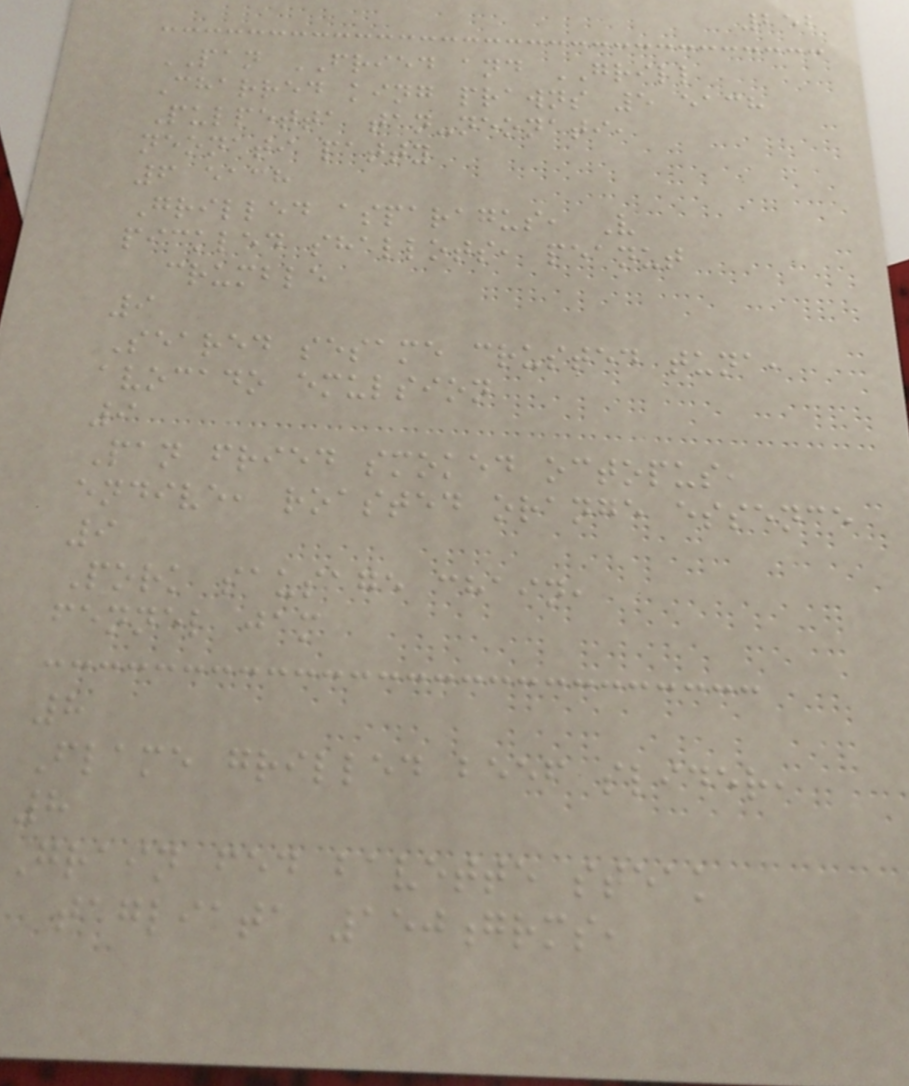252
PAN FRIED and GRILL
Charred king prawns 5 each
Pulpetta tan-neonati,
neonati patty
6 each
Grilled asparagus, V
pickled shallots, peanut
crumble
9
Seared sesame crusted tuna,
avocado emulsion
9
Pan fried smoked octopus,
endive, roasted orange essence
9
Pork sausage chain,
fennel jam
8
Flame grilled beef slider,
8
Grain fed bavette steak
tagliata 150grms,
